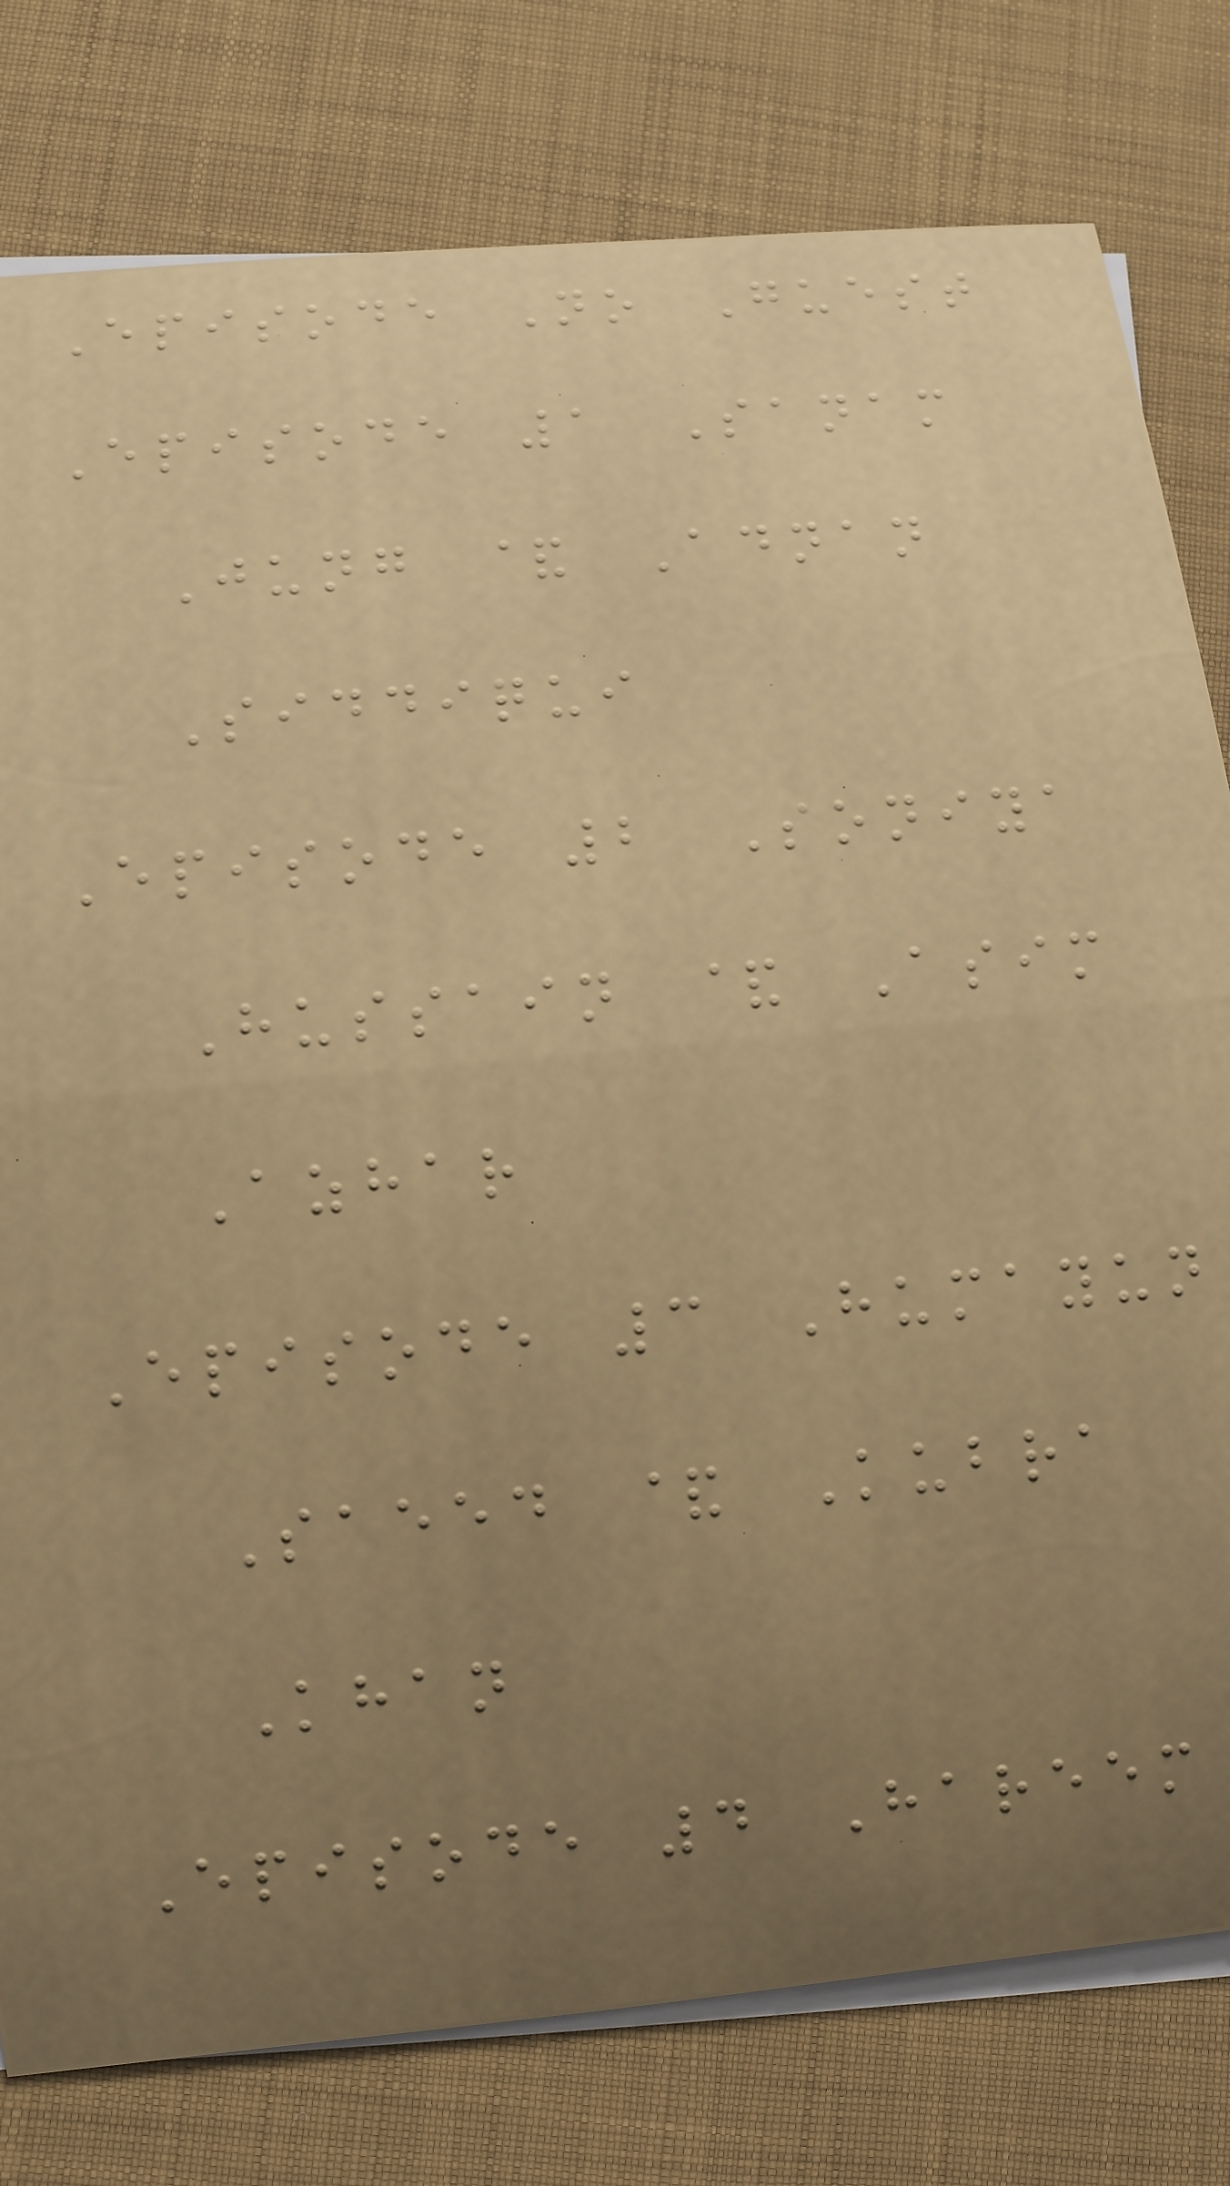Episode No Guest
Episode 1 Sanam
Jung & Adnan
Siddiqui
Episode 2 Soniya
Hussain & Asim
Azhar
Episode 3 Humayun
Saeed & Kubra
Khan
Episode 4 Hareem
